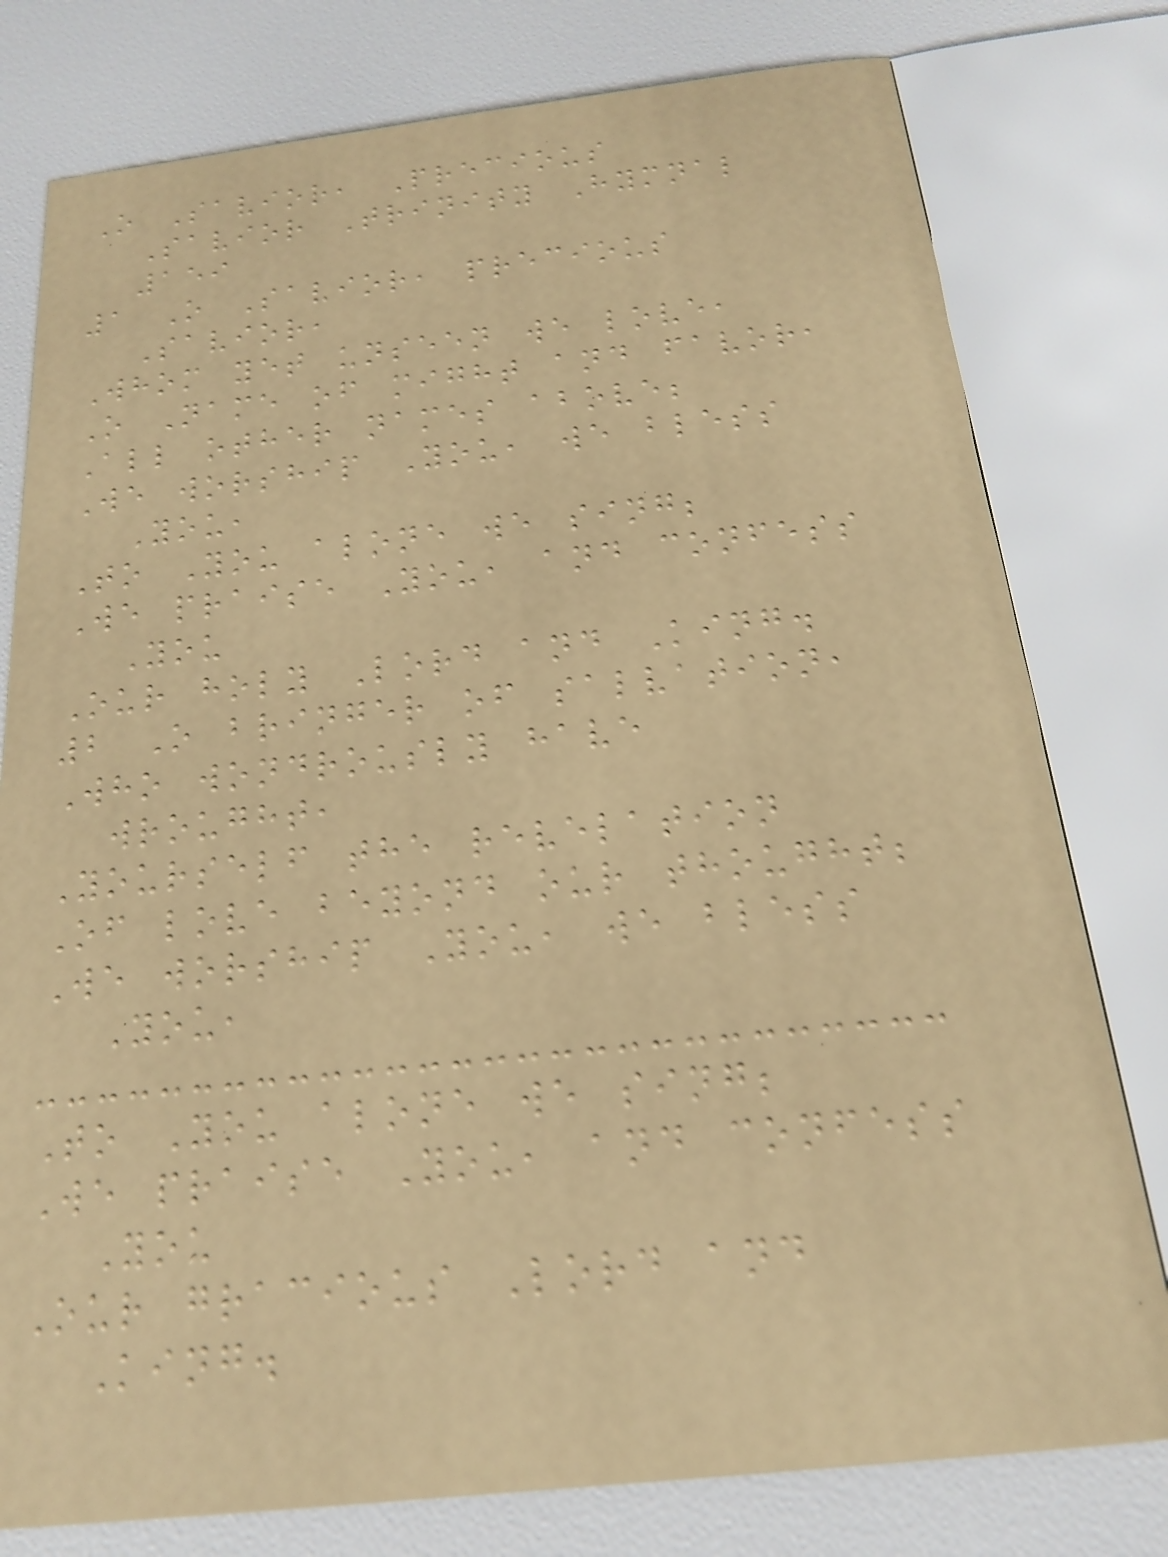O Savior, Precious
Savior Trinity Hymnal
159
1 O Savior, precious
Savior,
Whom yet unseen we love,
O Name of might and favor,
All other names above;
We worship You, we bless
You,
To You alone we sing;
We praise You, and confess
You
Our holy Lord and King.
2 O bringer of salvation,
Who wondrously have
wrought,
Yourself the revelation
Of love beyond our thought;
We worship You, we bless
You,
To You alone we sing;
We praise You, and confess
You
Our gracious Lord and
King.
